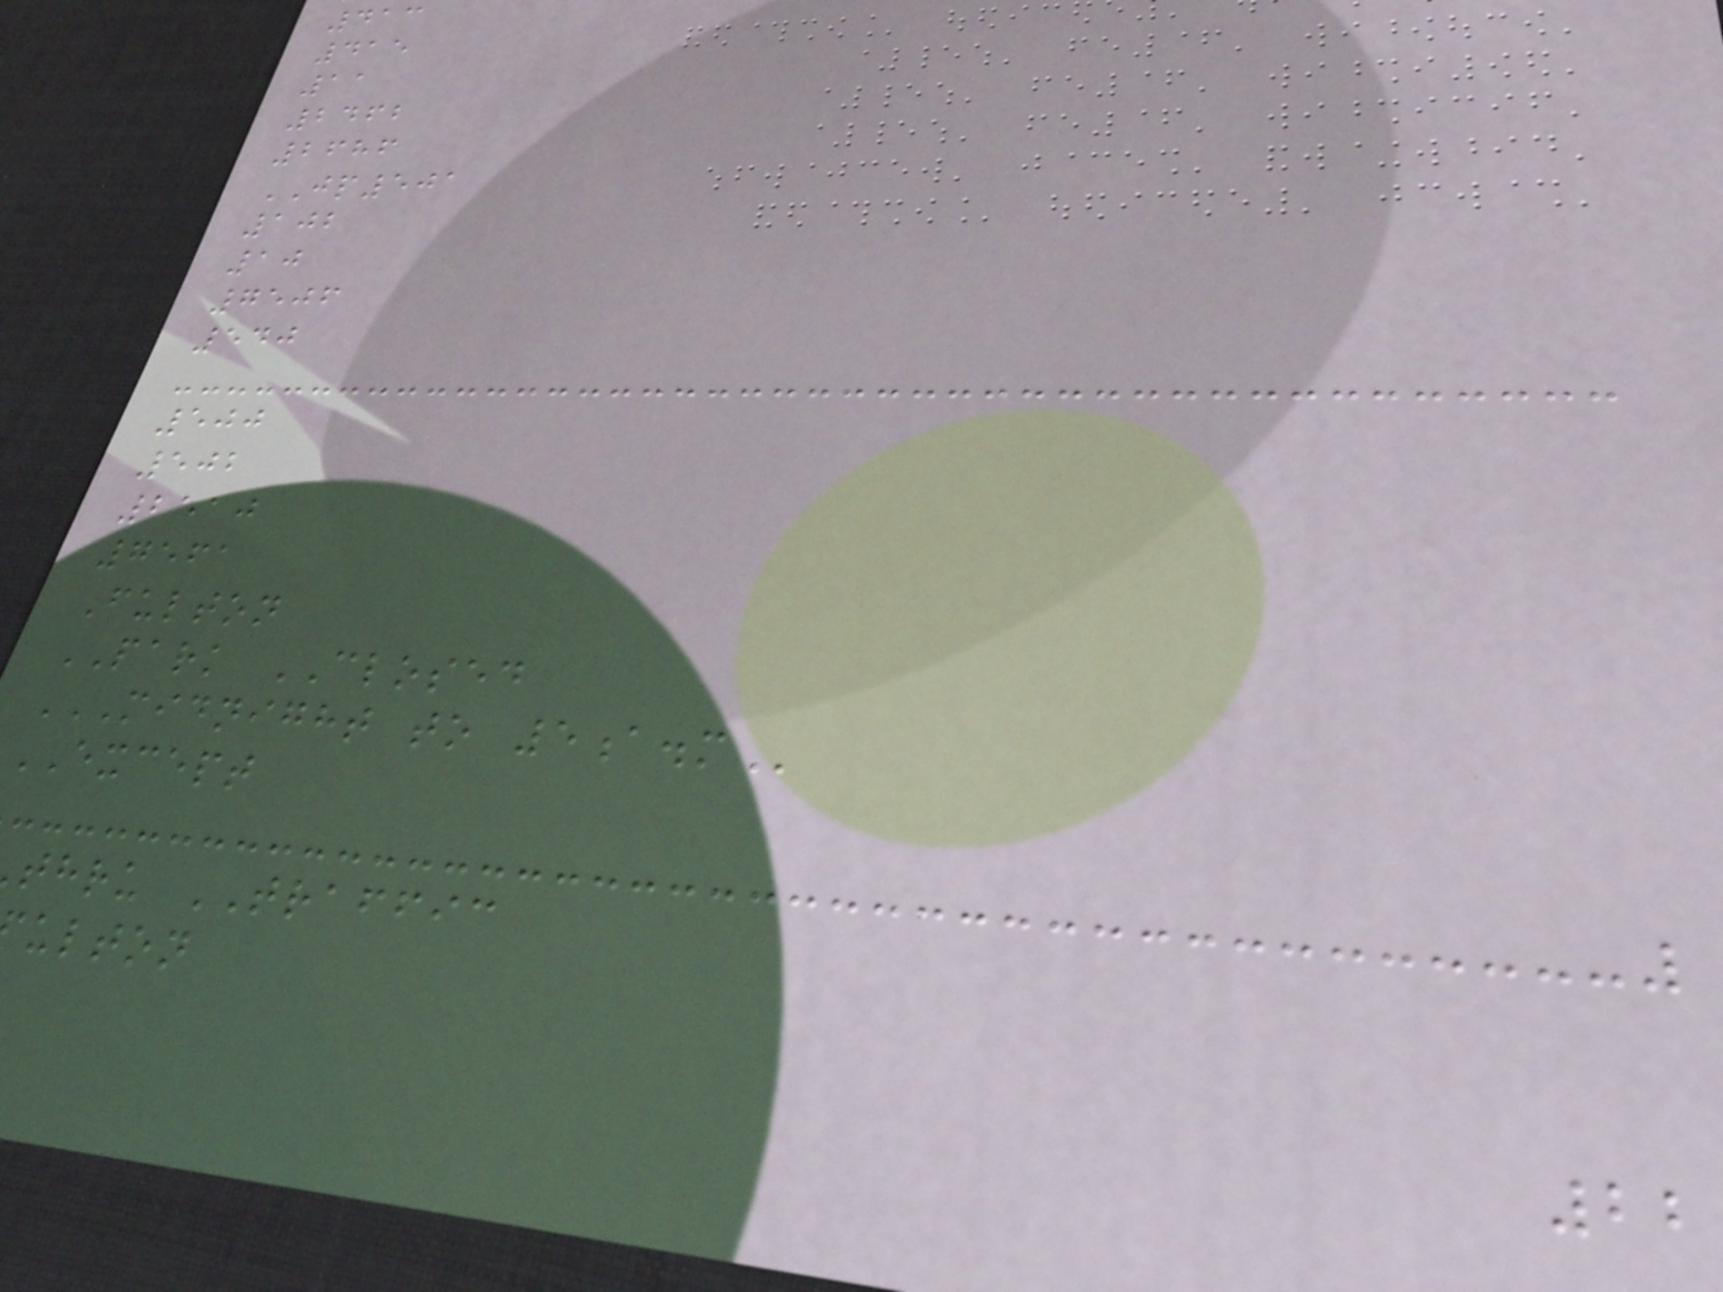413
415
11
2462
2686
JP501
102
10
7506
540
500
502
2510
7561
Fulton
PARK CLOSED
MIDNIGHT TO 5A.M
EXCEPT
thru TRAFFIC
ulton
22
